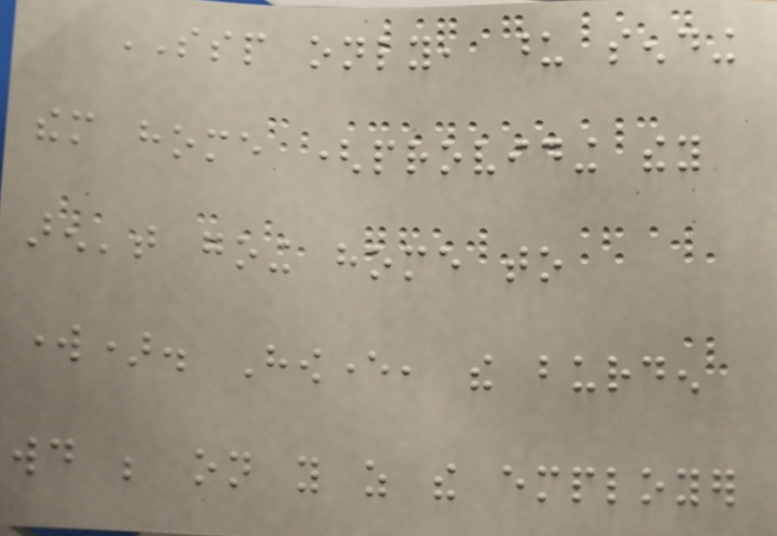SSP only, upon sending
them home (providing they
aren't going home to
work). However, the burden
would be on you as the employer
